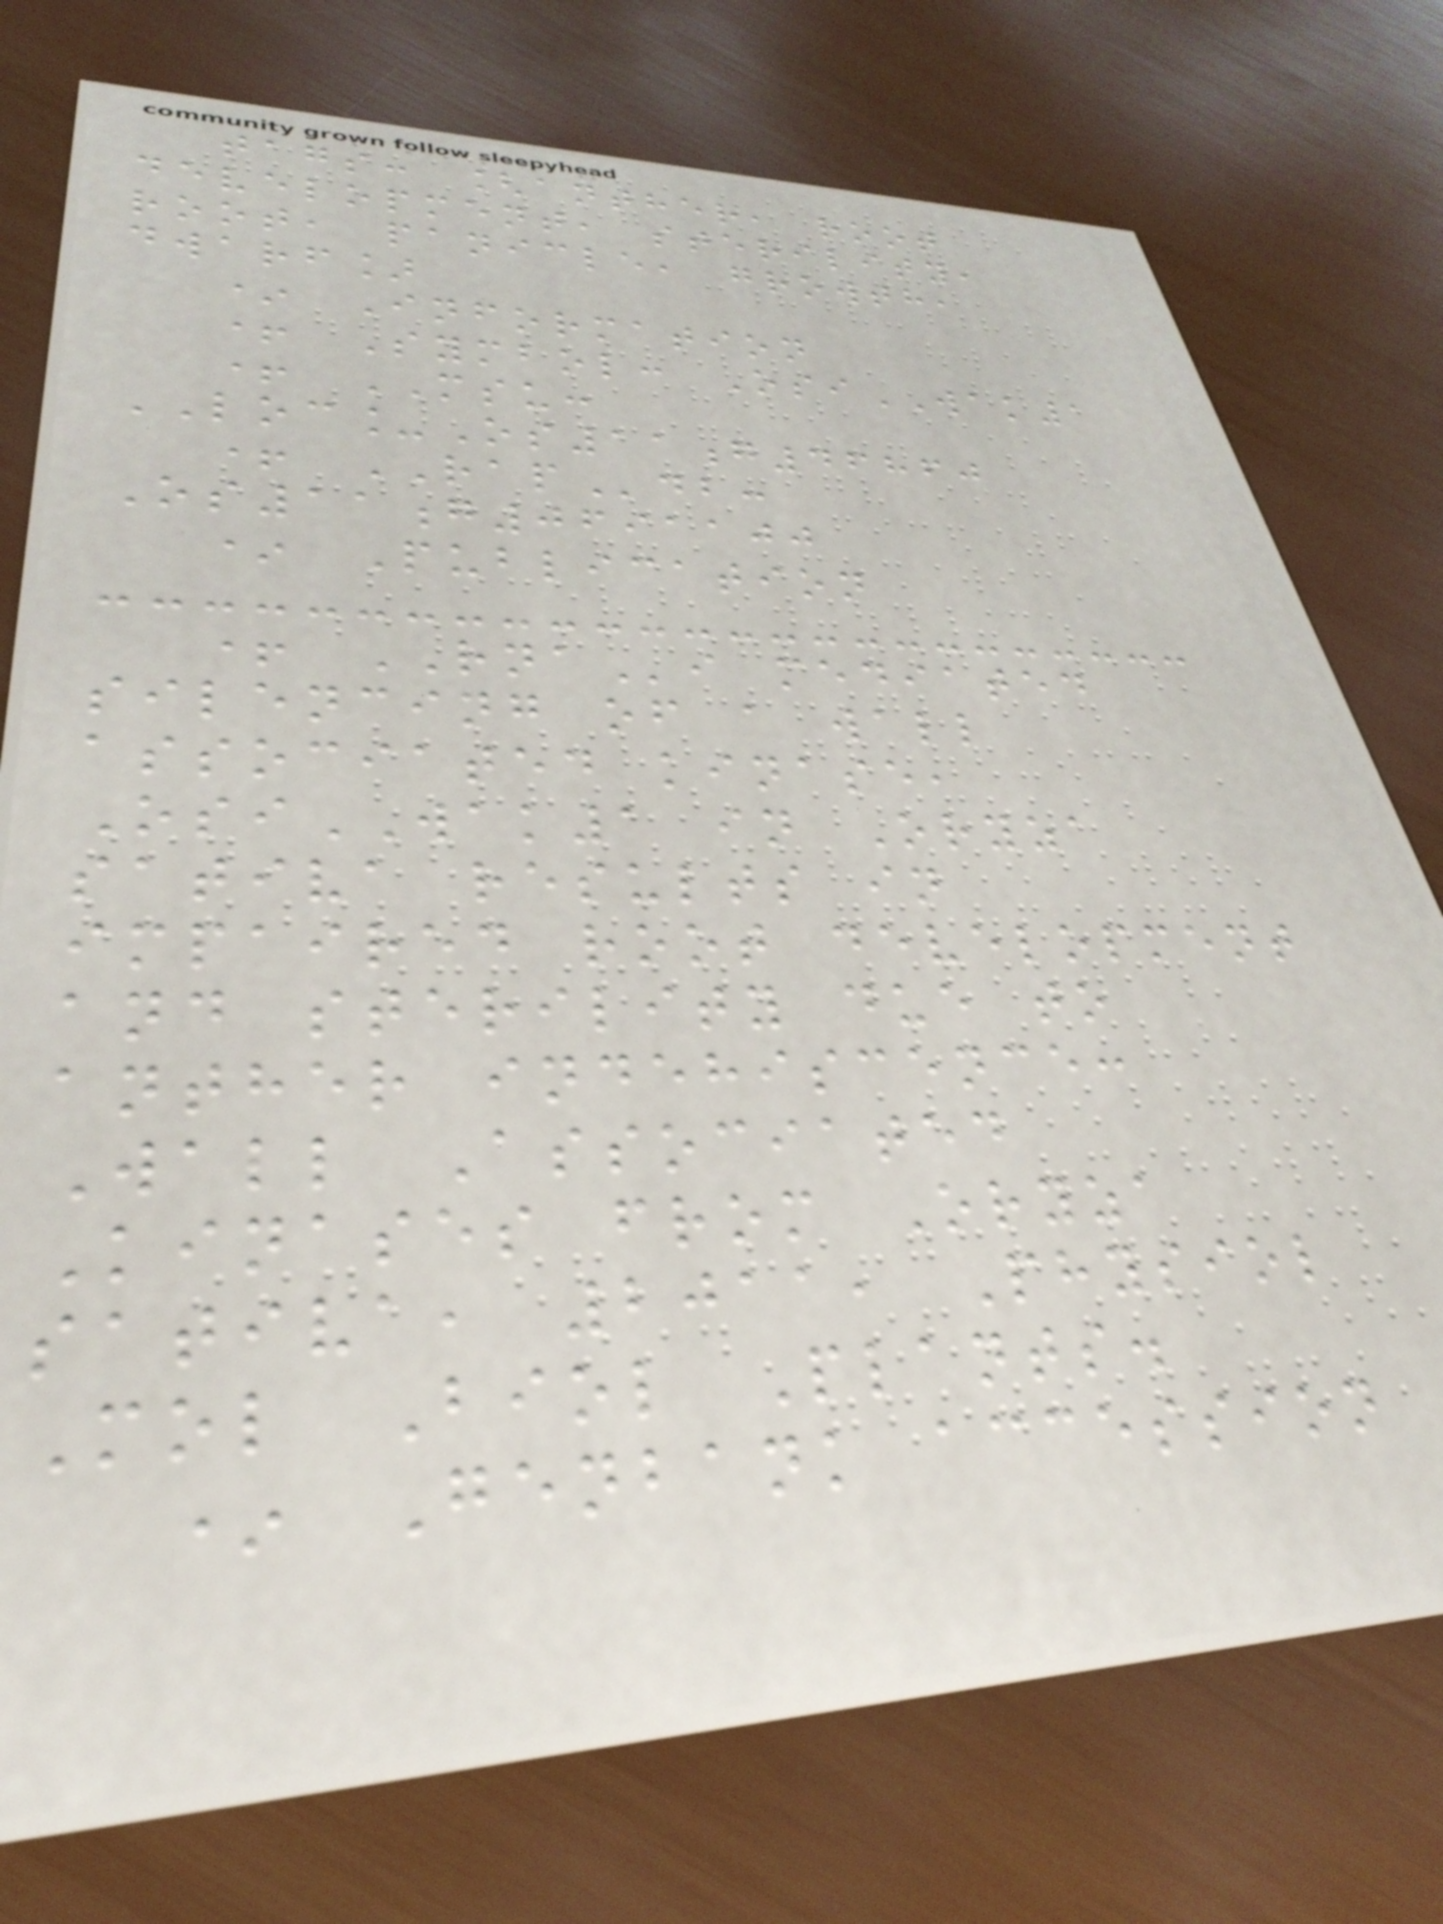tags: [anther, root
development, sterility,
root, panicle, growth,
dwarf]
* Information
+ Symbol: OsiWAK1
+ MSU:
LOC_Os11g46860
+ RAPdb:
Os11g0691100
* Publication
+ RNAi mediated
silencing of a wall
associated kinase,
OsiWAK1 in Oryza
sativa results in
impaired root development
and sterility due to
anther indehiscence:
Wall Associated
Kinases from Oryza
sativa, 2011, Physiol
Mol Biol Plants.
* Genbank accession
